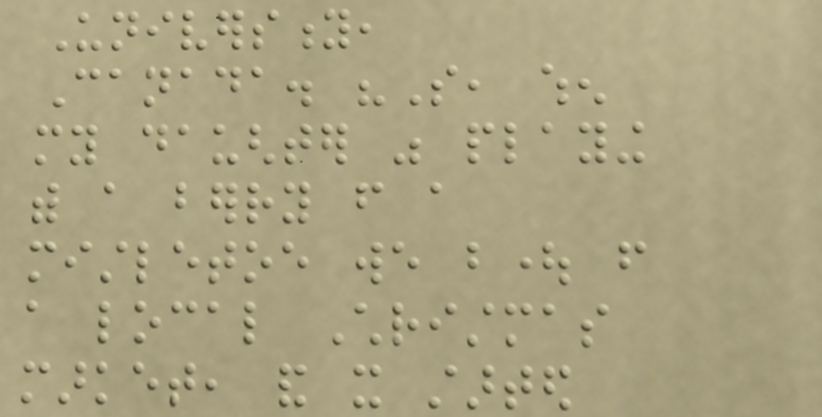University,
Canada. "So, when
my daughter was playing
with a berry from a
mistletoe we bought from
a local Christmas
market, and it started
